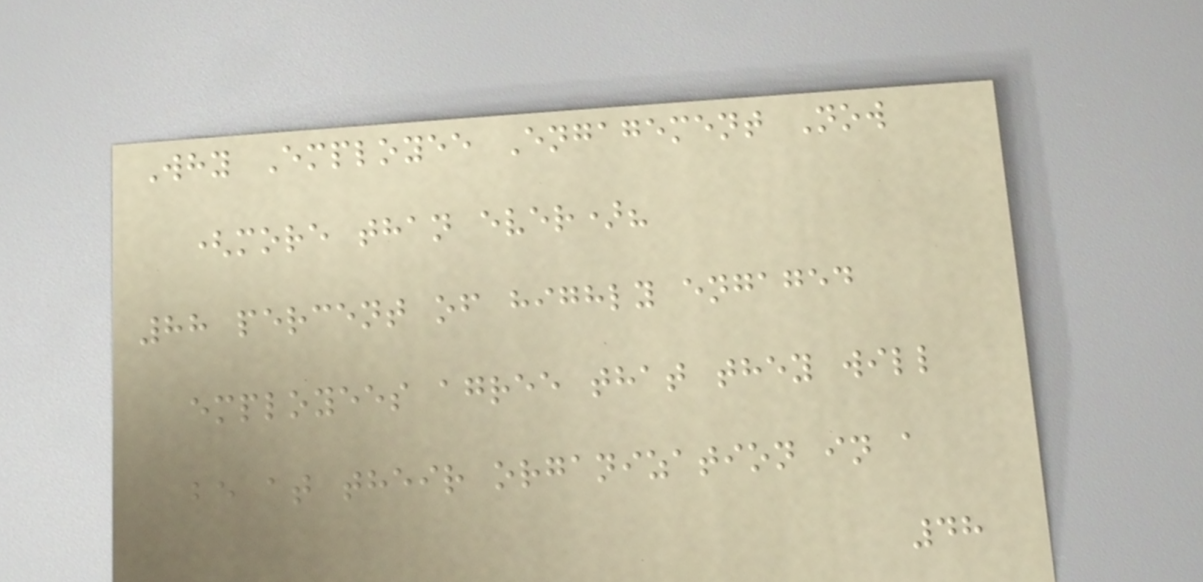Why Employee Engagement Now
(more than ever)?
88 percent of highly engaged
employees agree that they will
be at their organization in a
48
